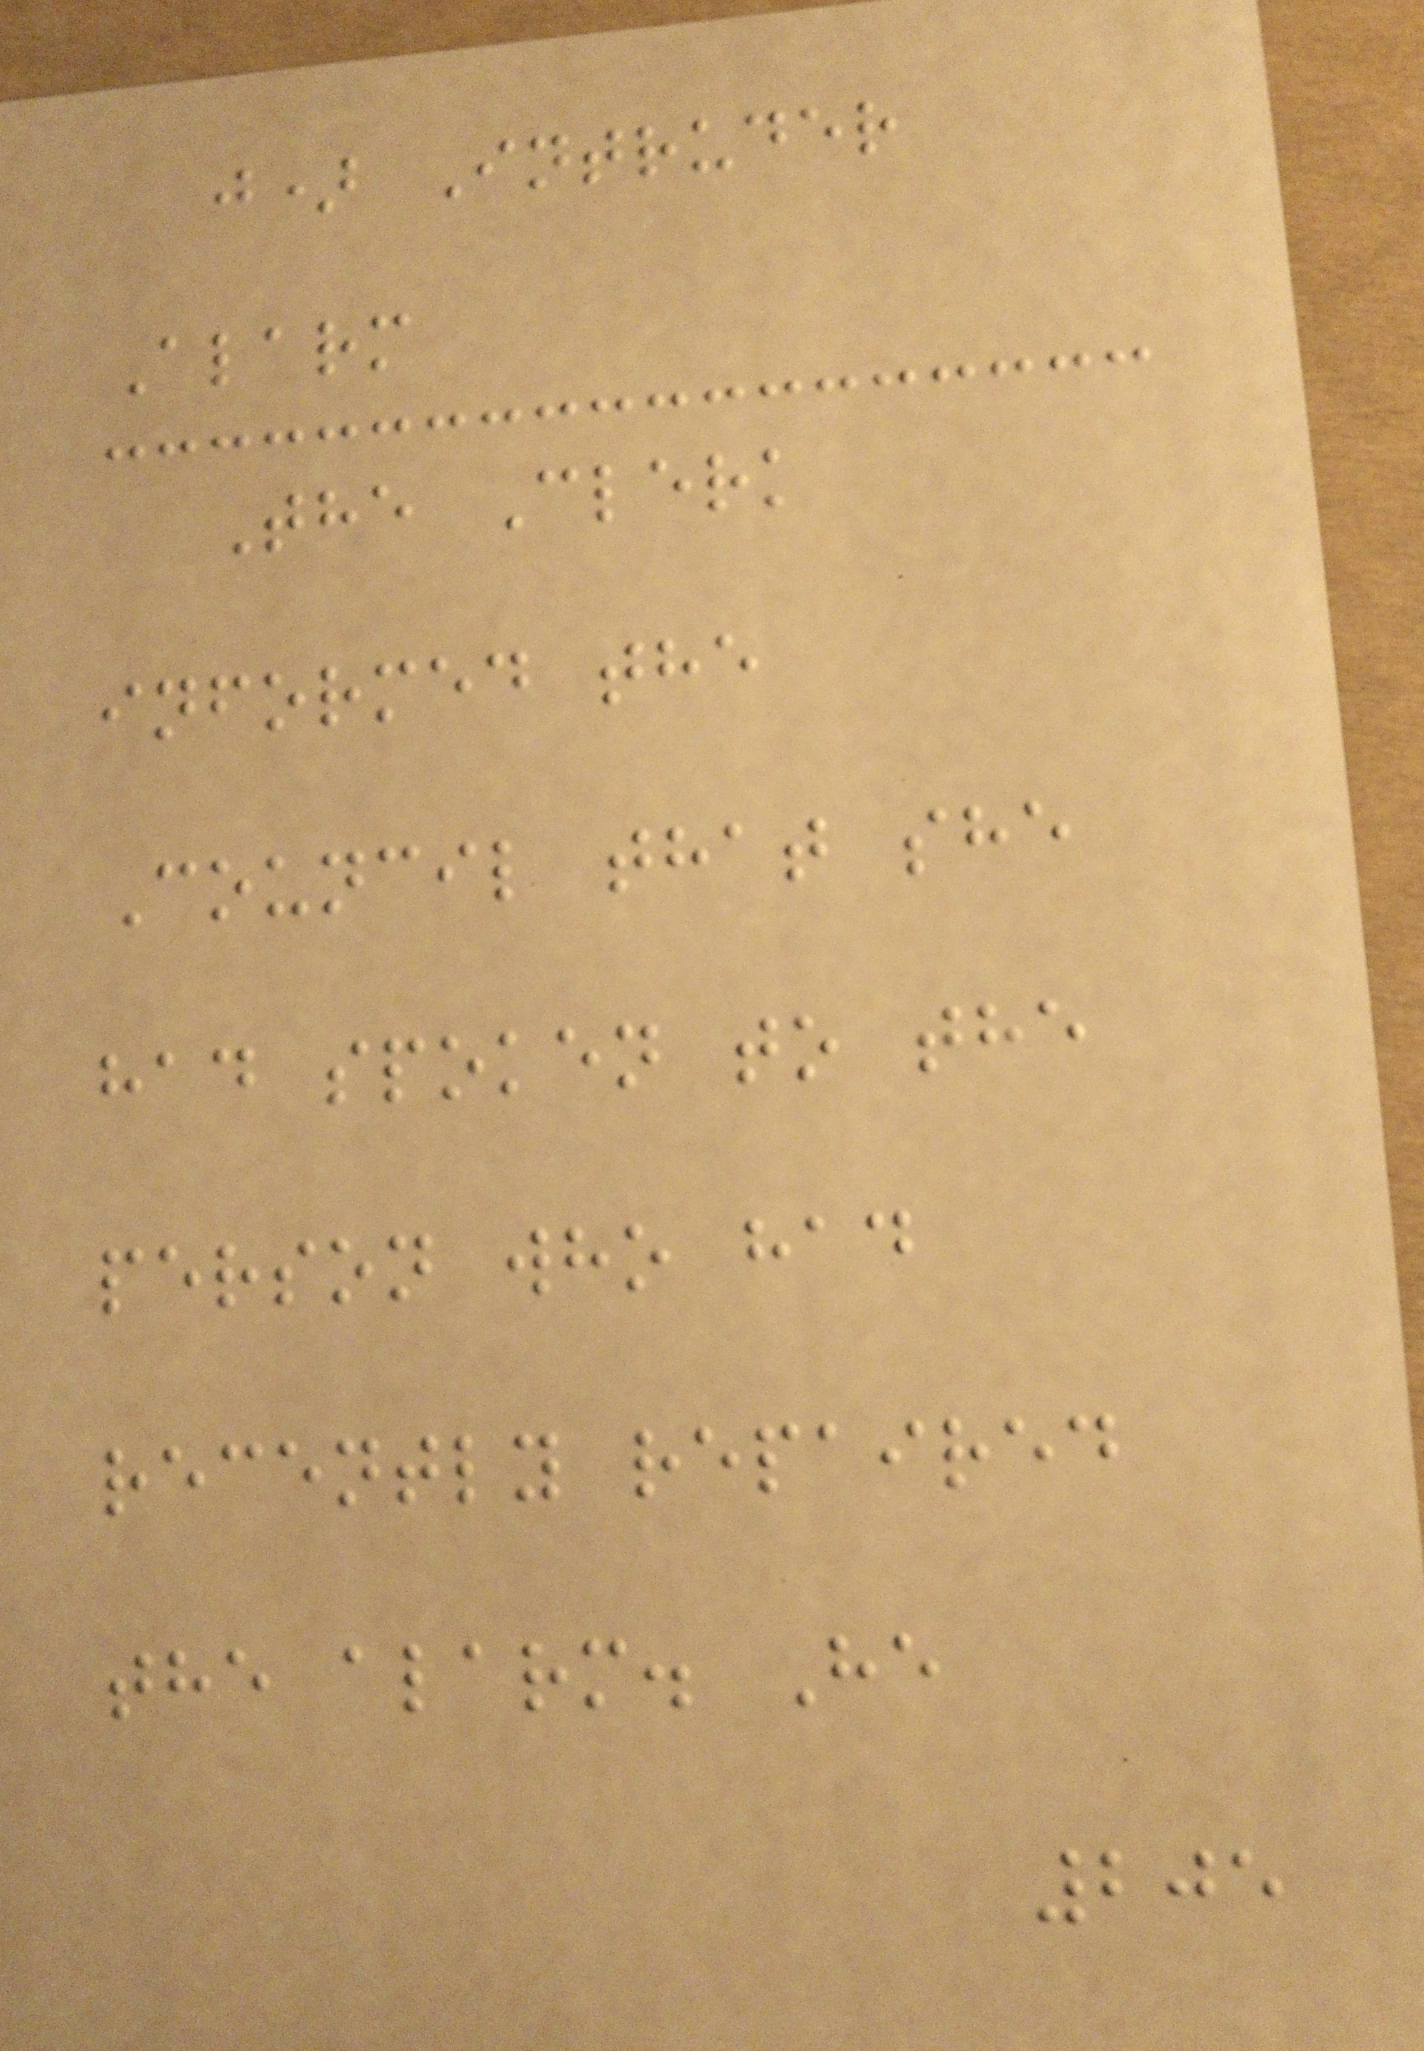j) Intruder
Alarm
The Clerk
informed the
Council that she
had spoken to the
person who had
recently repaired
the alarm. He
205
